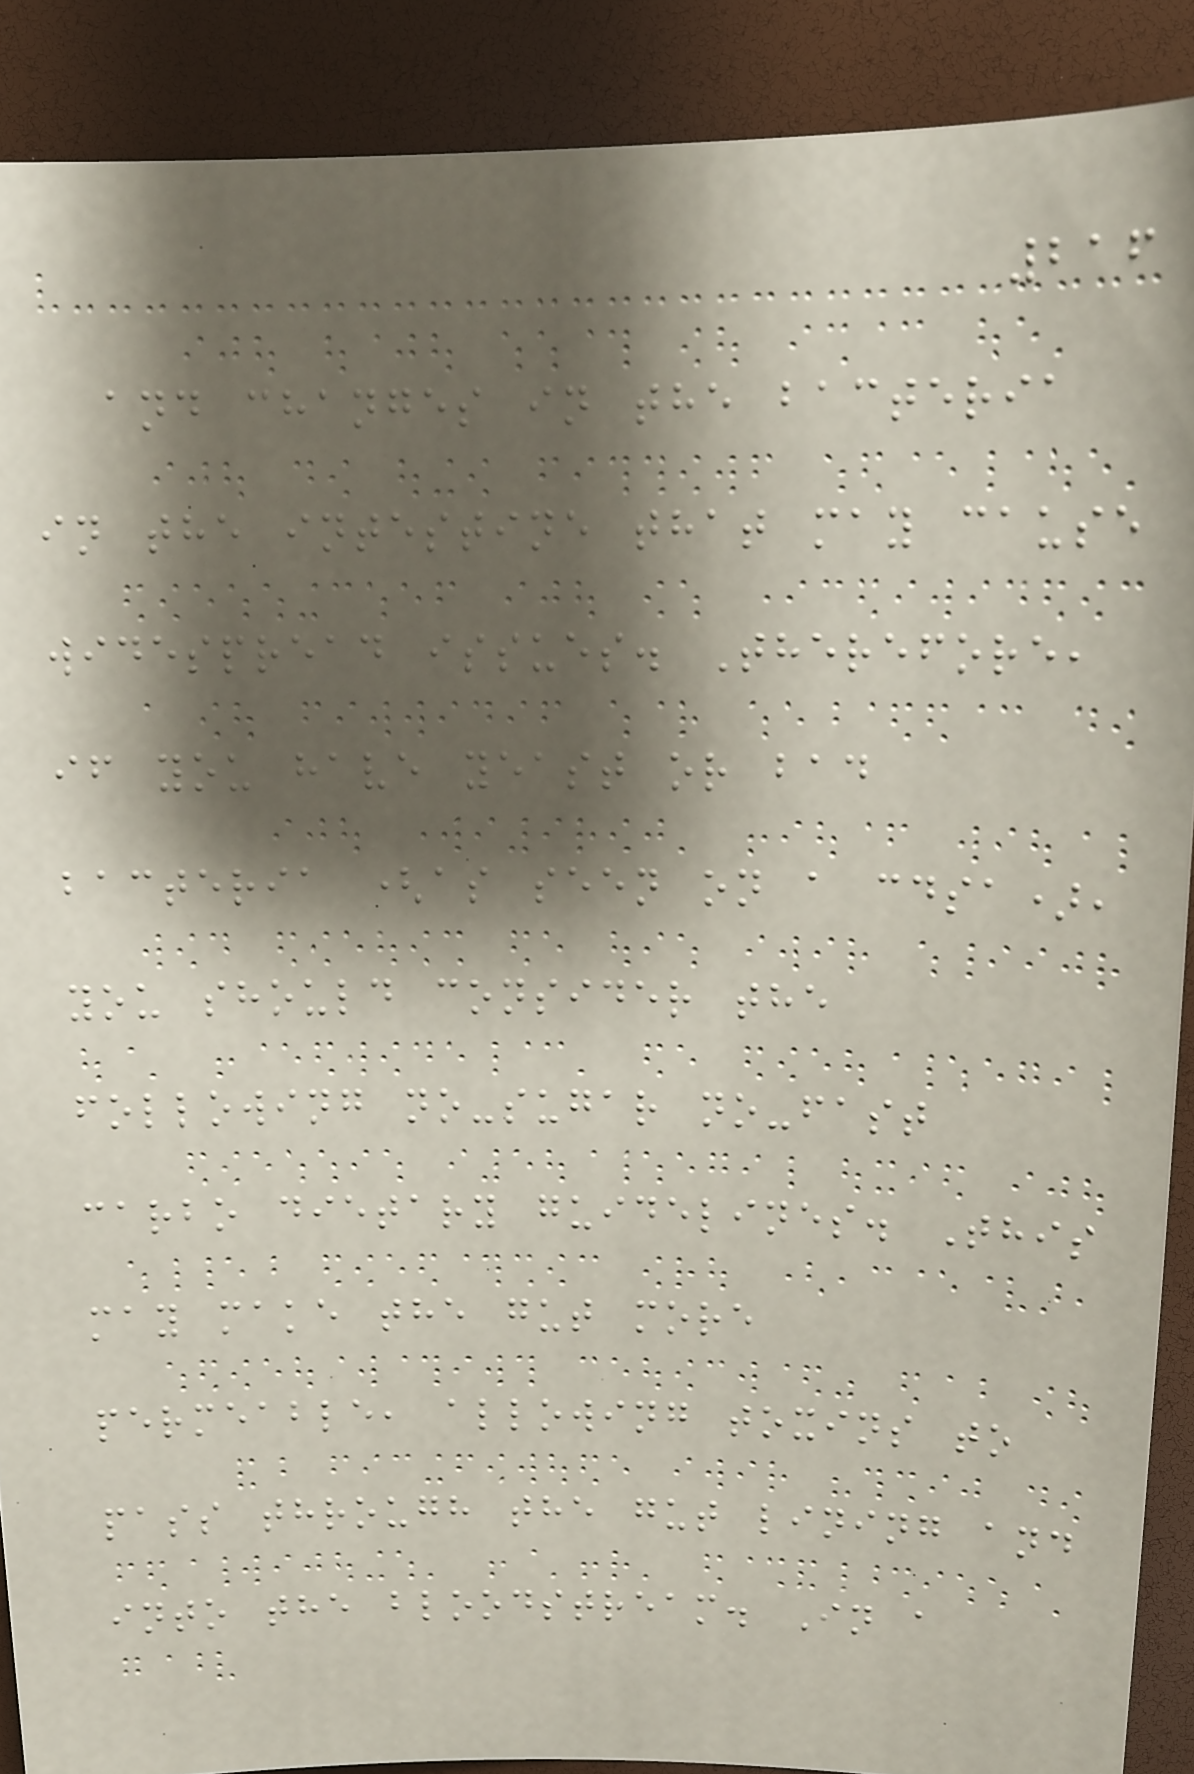216
and changes in the bacteria
in the intestine that may cause
widespread issues. Therefore,
if you have yeast or bad
bacteria (as seen on a cdsa),
you should consider the
following no-sugar no-fast
carbo dietary guidelines. This
may make the gut more
permeable, allowing toxins to
pass through the gut lining and
into the bloodstream. In a
